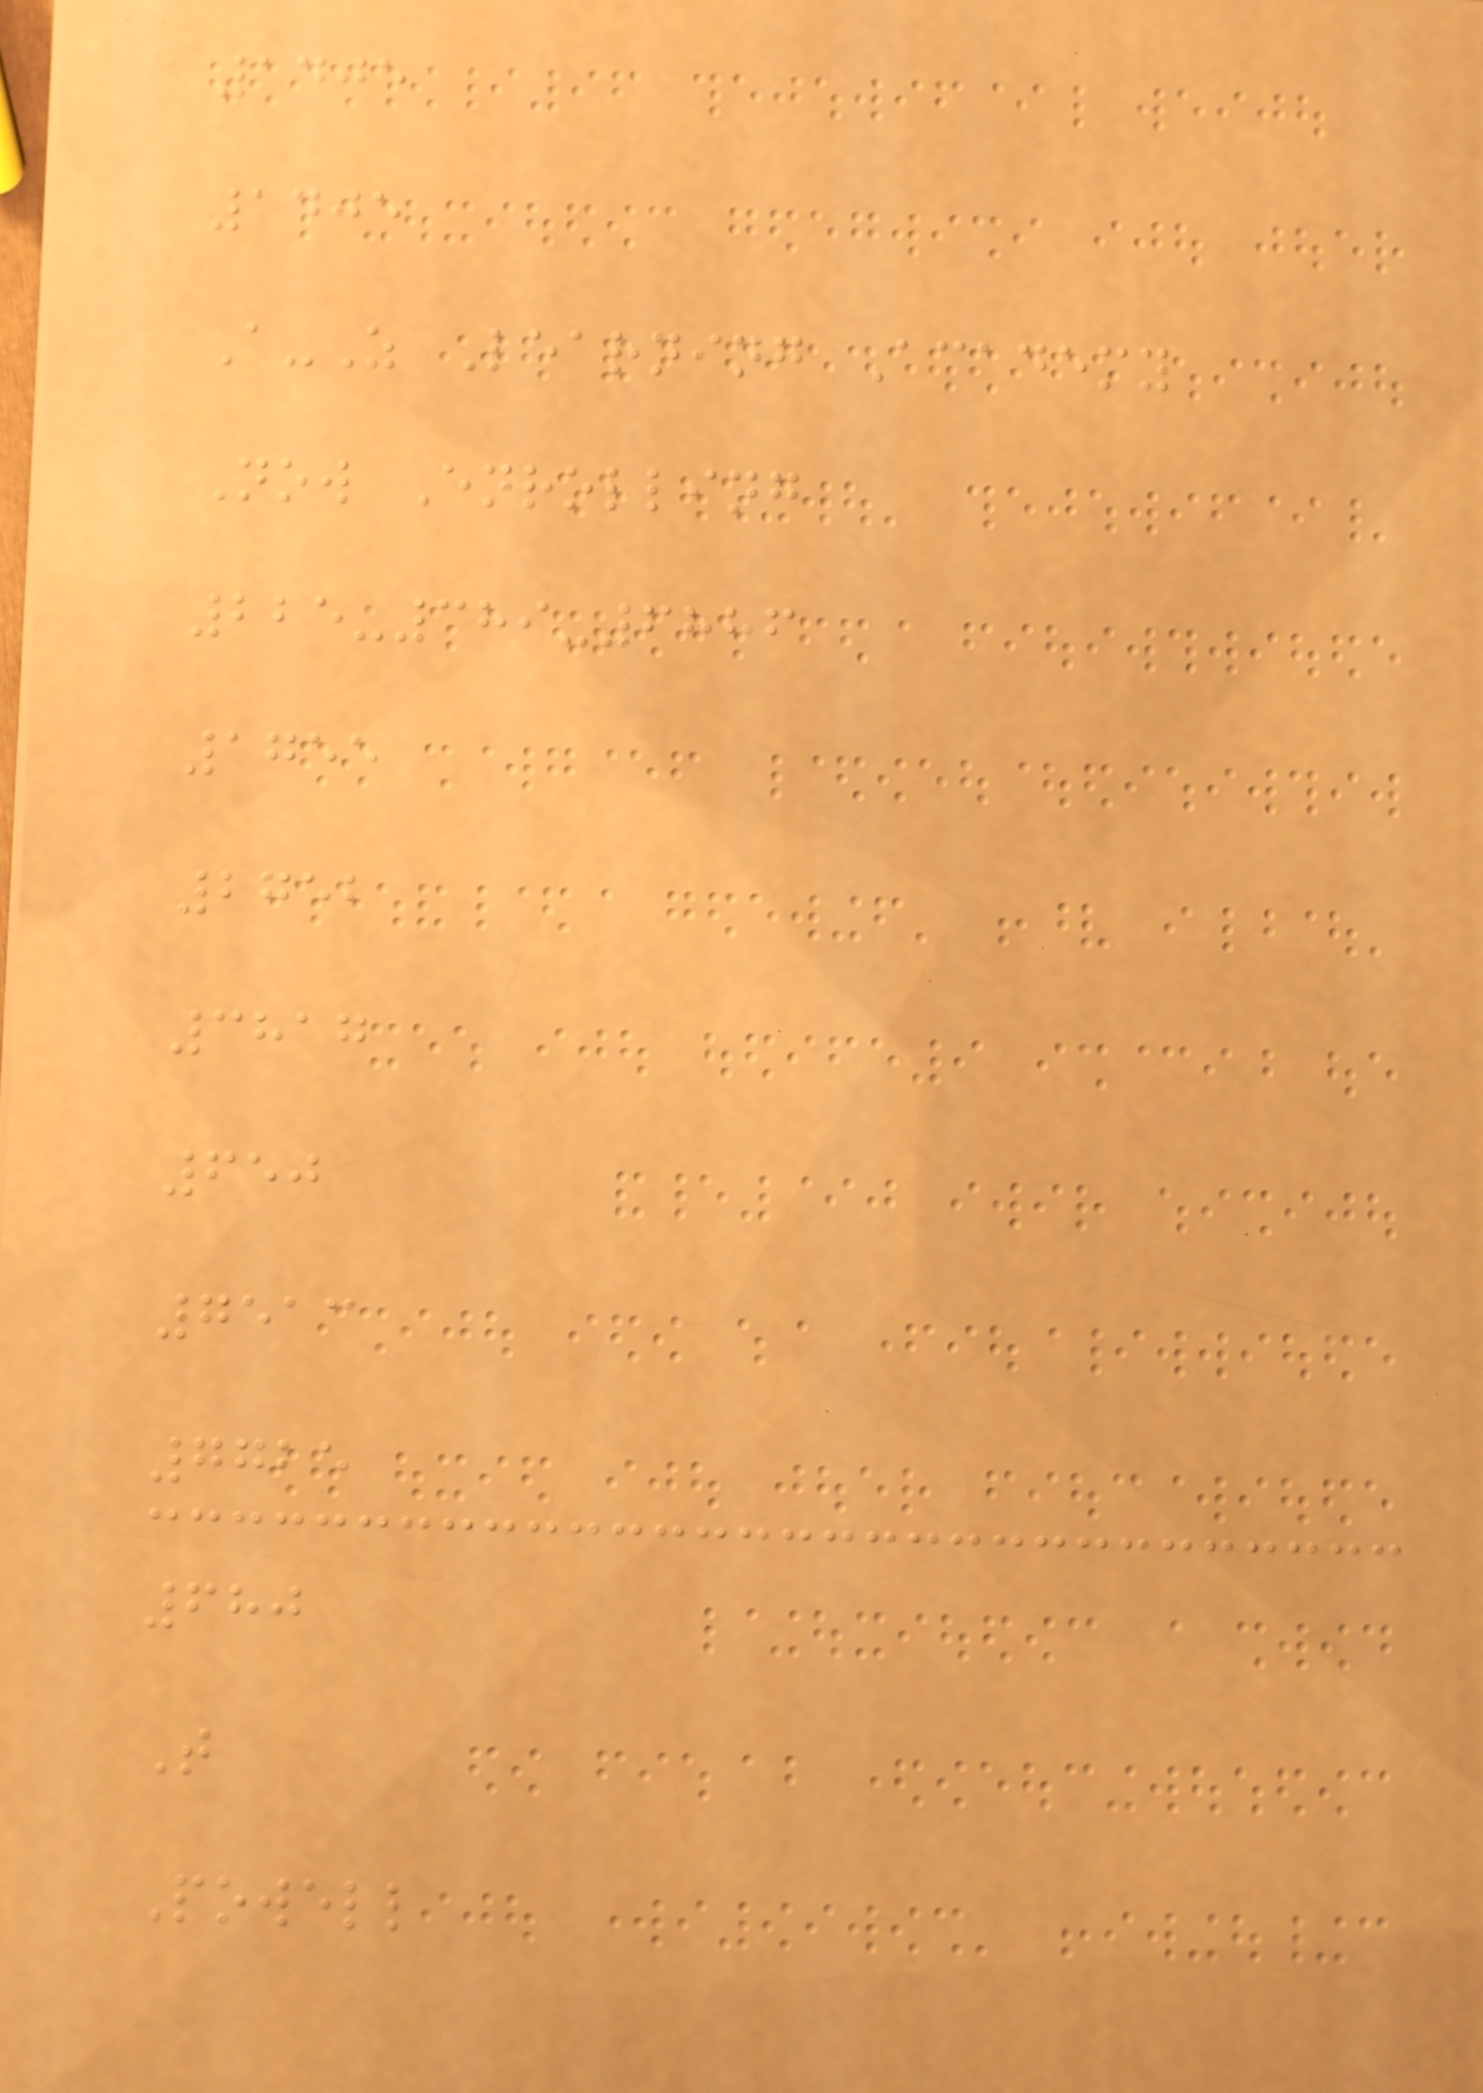1405
1405
A-Z Learning Academy
Now Enrolling
225-389-6886
1755
2752
3817
650
7513
7725
680
T
Powell
